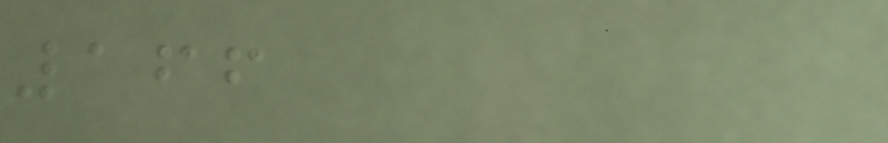166
